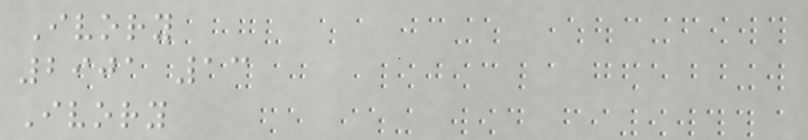Ivory
2901 13
Ivory
